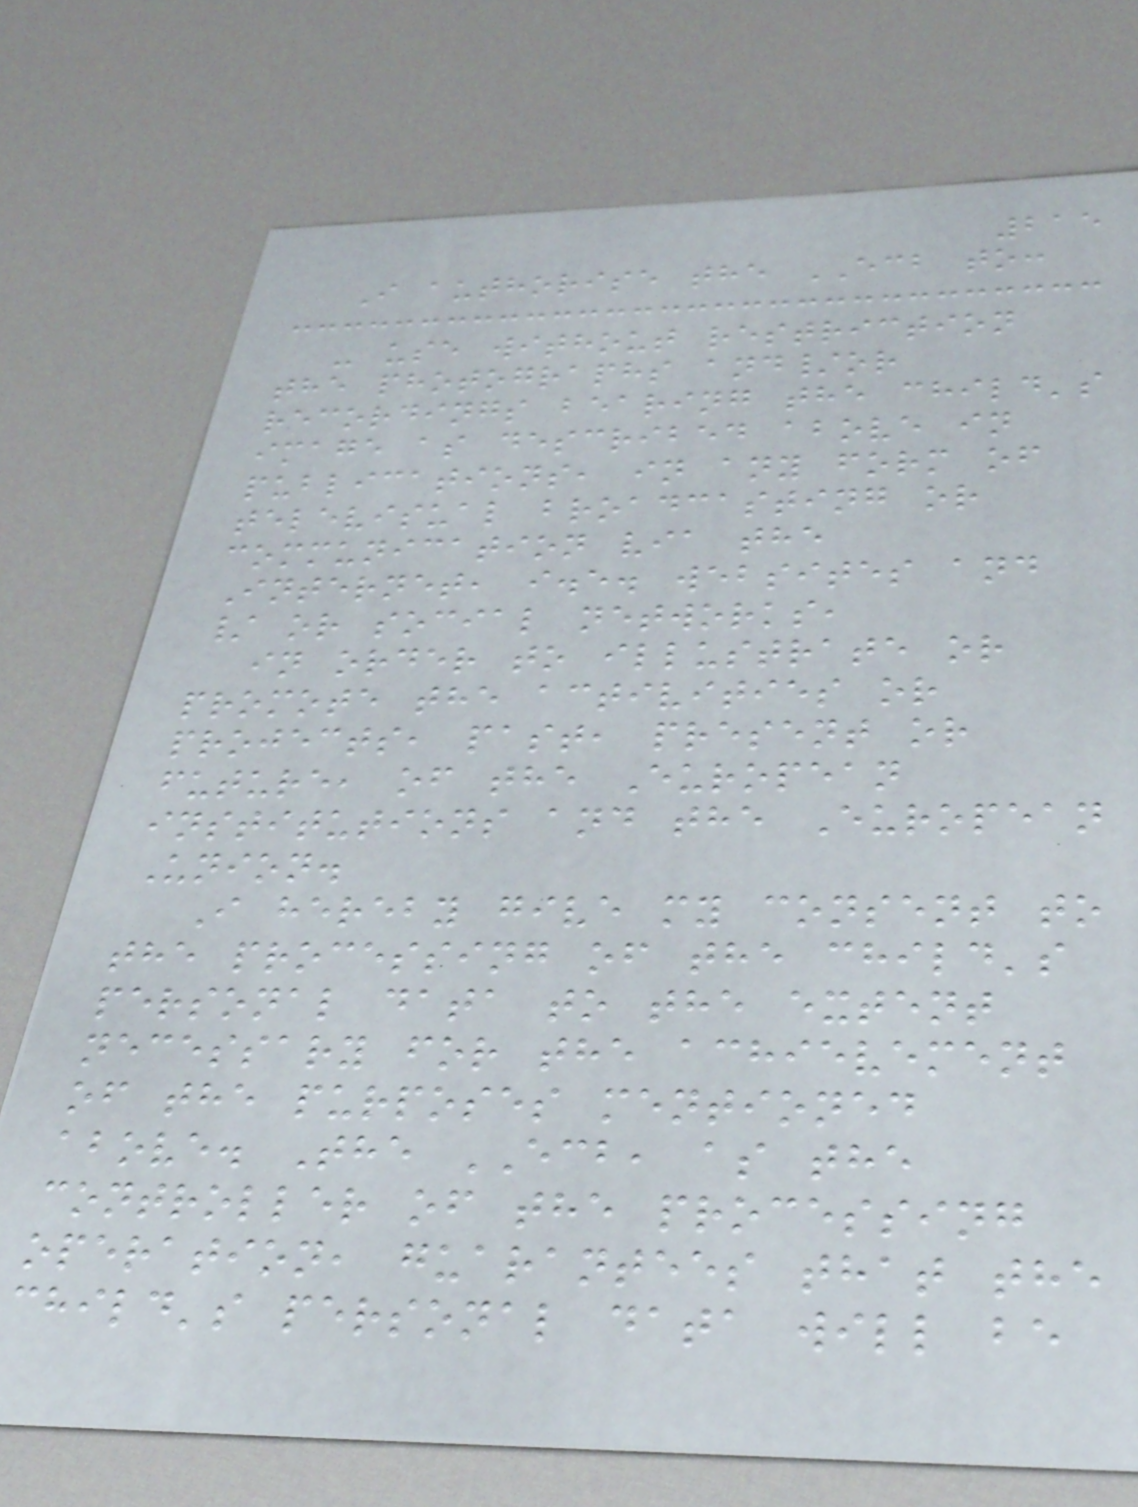215
I authorise the ECB to:
- use without restriction
the photographs and/or
recordings bearing the child's
image as described above in
publications, in any form of
televisual broadcasting or
communication via the
Internet, i.e. websites and
/ or social networks,
in order to illustrate or
promote the activities or
projects, past, present or
future, of the European
institutions and the European
Union.
I hereby give my consent to
the processing of the child's
personal data to the extent
necessary for the achievement
of the purposes mentioned
above. The ECB, as the
controller of the processing
operation, guarantees that the
child's personal data will be
